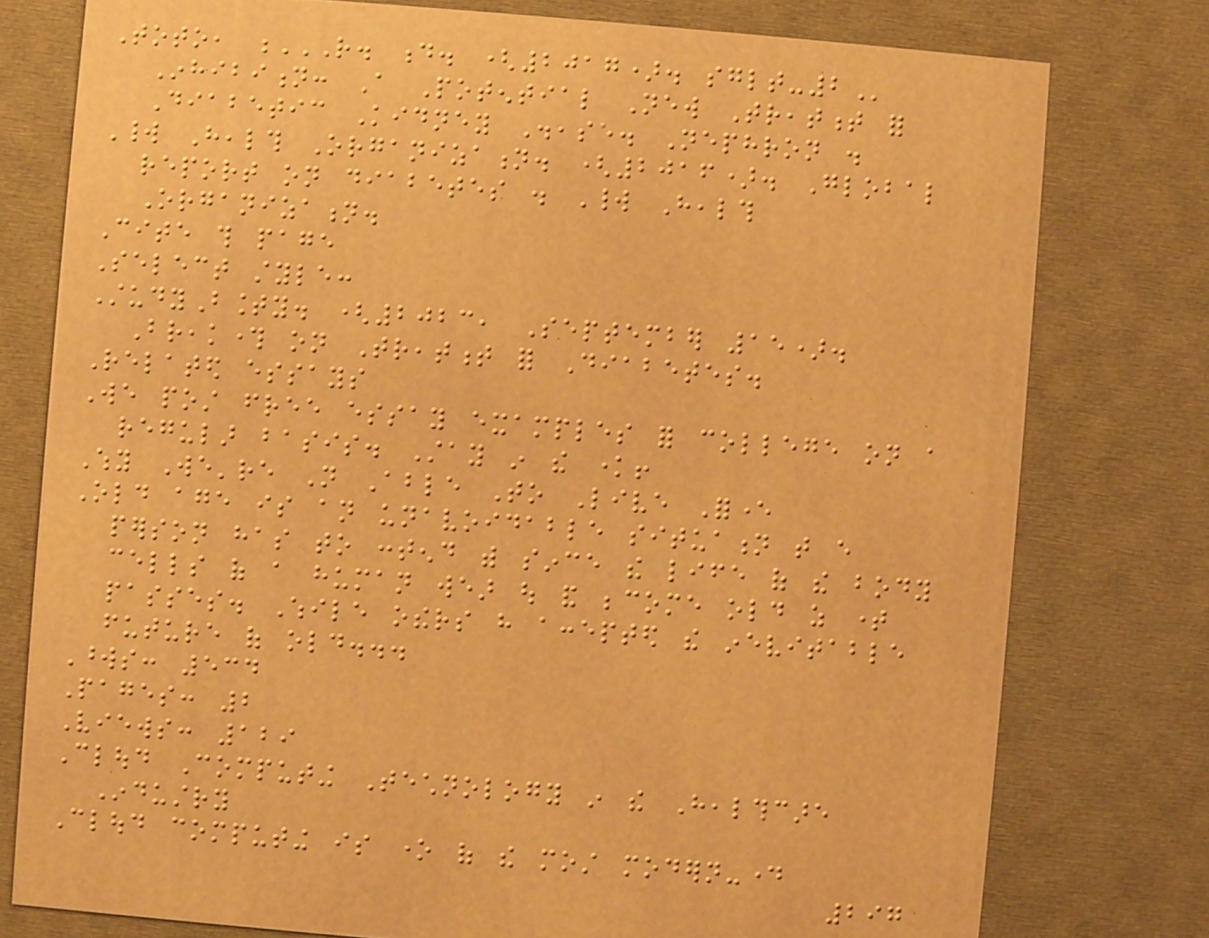Toto, R. D. (2017). SGLT-2
Inhibition: A Potential New Treatment for
Diabetic Kidney Disease. Nephron .
World Health Organization. (2016). Global
report on diabetes . World Health
Organization.
Cite this page
Select style:
StudyBounty. (2023, September 15).
Breakthrough on Treatment for Diabetes.
Related essays
We post free essay examples for college on a
regular basis. Stay in the know!
Why We're Not Able To Live Forever
Old age is an unavoidable situation that every
person has to contend with since the life of the body
cells of a human wear out and become old as time
passes. While others have accepted the inevitable
future of old...
Words: 534
Pages: 2
Views: 129
Cloud Computing Technology in the Healthcare
Industry
Cloud computing is one of the most modern-day
297
